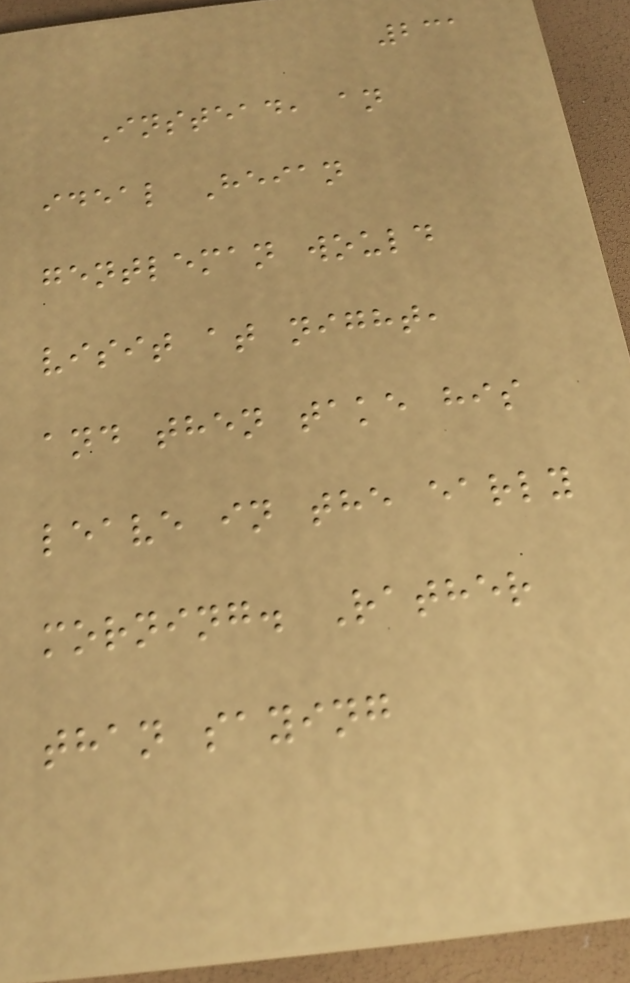231
Instead, an
ideal Heian
gentleman would
visit at night,
and then take his
leave in the early
morning. Rather
than saying
